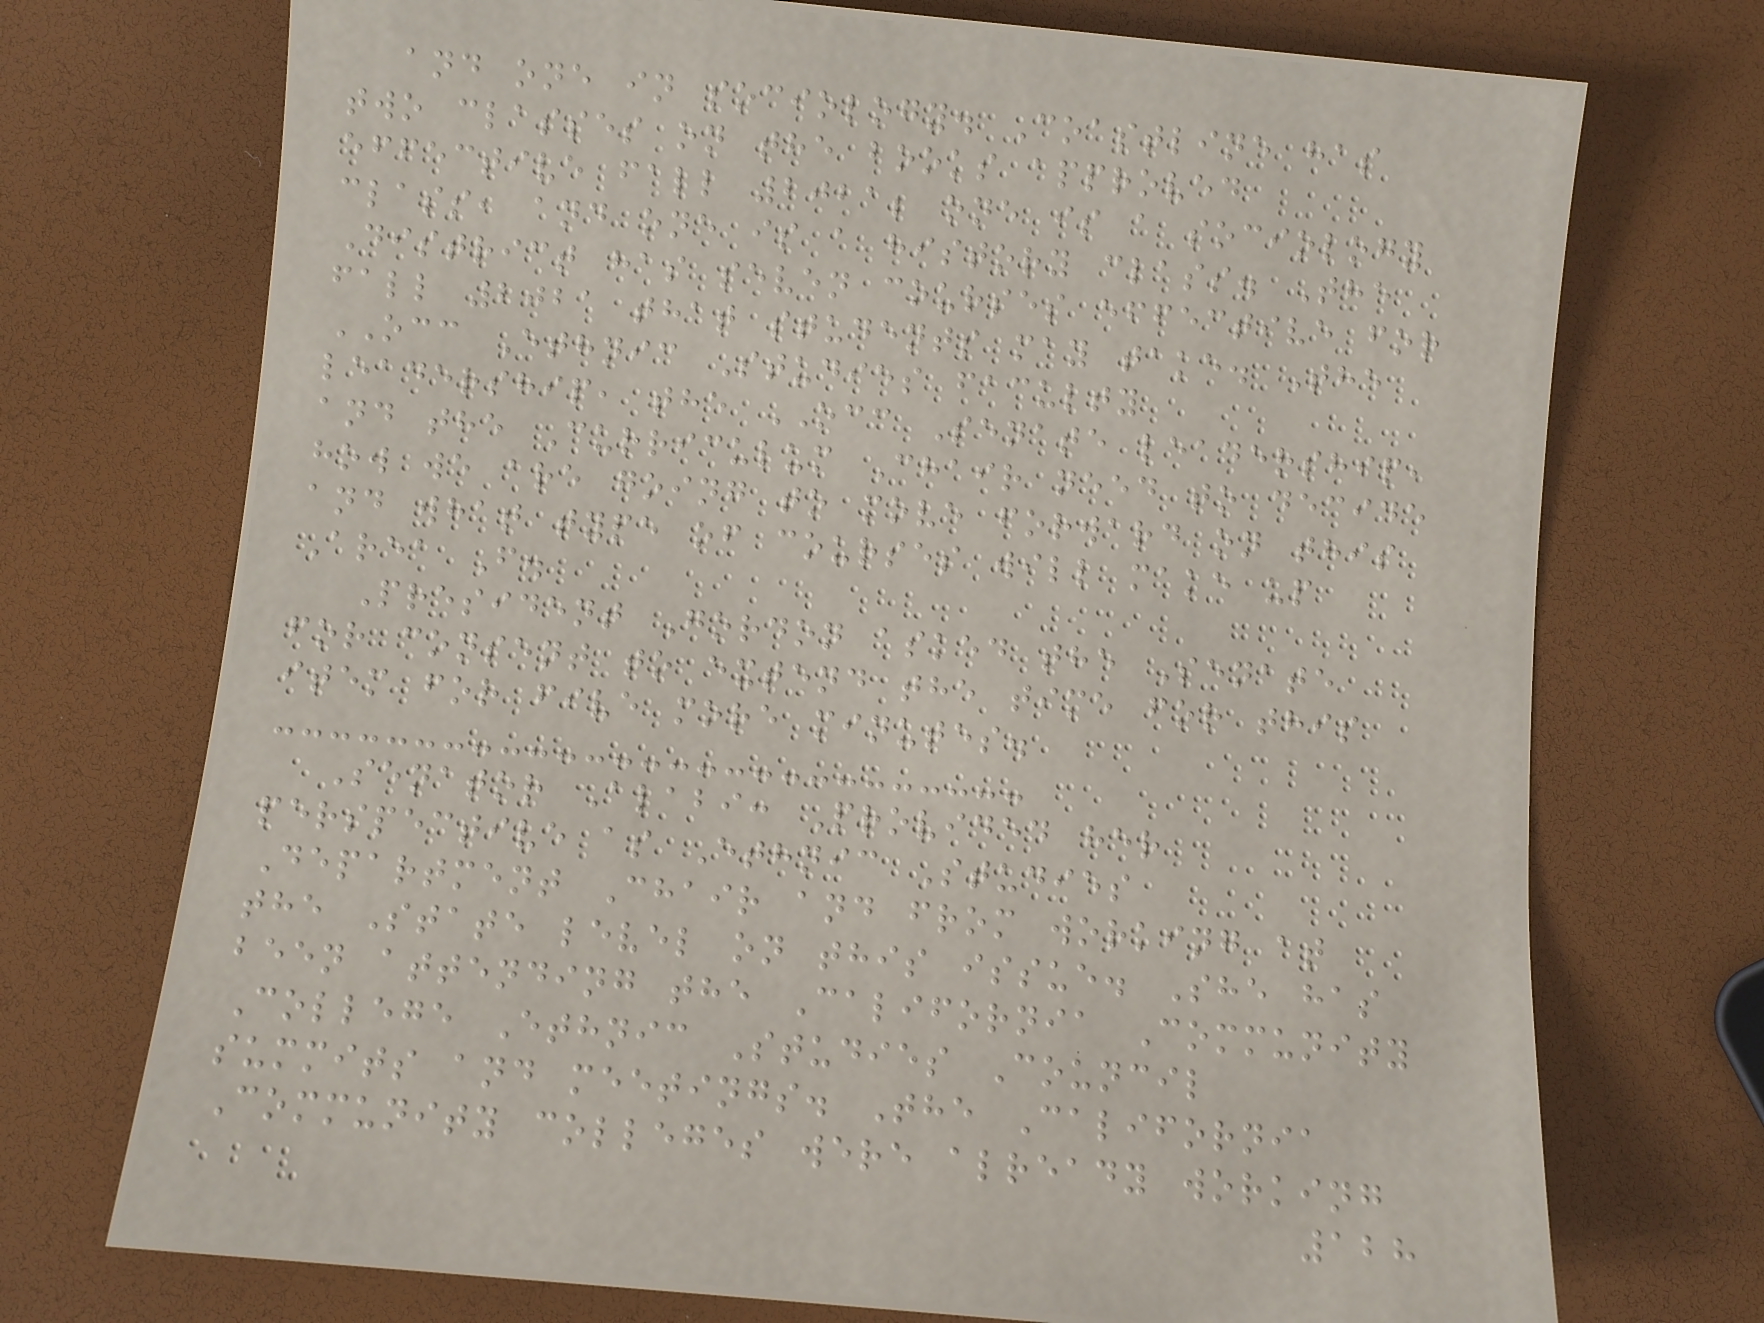and one in sociology. Coastline has
two classes on the books approved
effective fall 2021; one is a sociology
class, and one is a history class. The
District has seven courses effective for
fall 2021 that students may take. The
OCC Ethnic Studies faculty
leadership, the OCC Senate leadership,
and the Curriculum Chair need to decide
how we are going to move forward on this
and what type of courses will make up
Area F.
President Gordon asked the Senate
for consent to extend the time for this
item for five more minutes.
Senator Alabi: Provided her
perspective as Ethnic Studies
Department Chair and from working at
the State level on this issue. She has
been attending the California Community
College Ethnic Studies Council
summits and meetings. The California
Community colleges were already working
128
